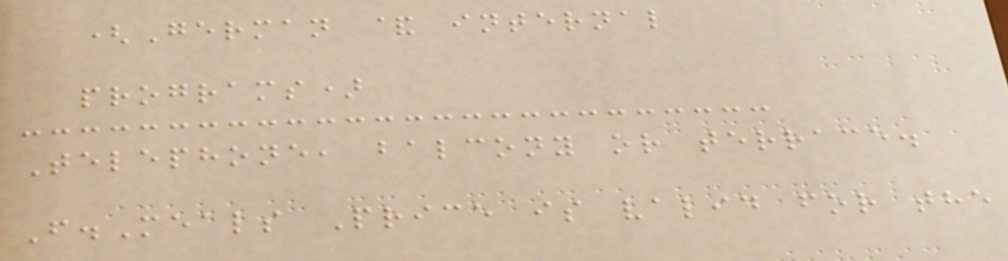(German & internal
programs)
Telephone, balcony or terrace.
F.Meals Price is valid for the
